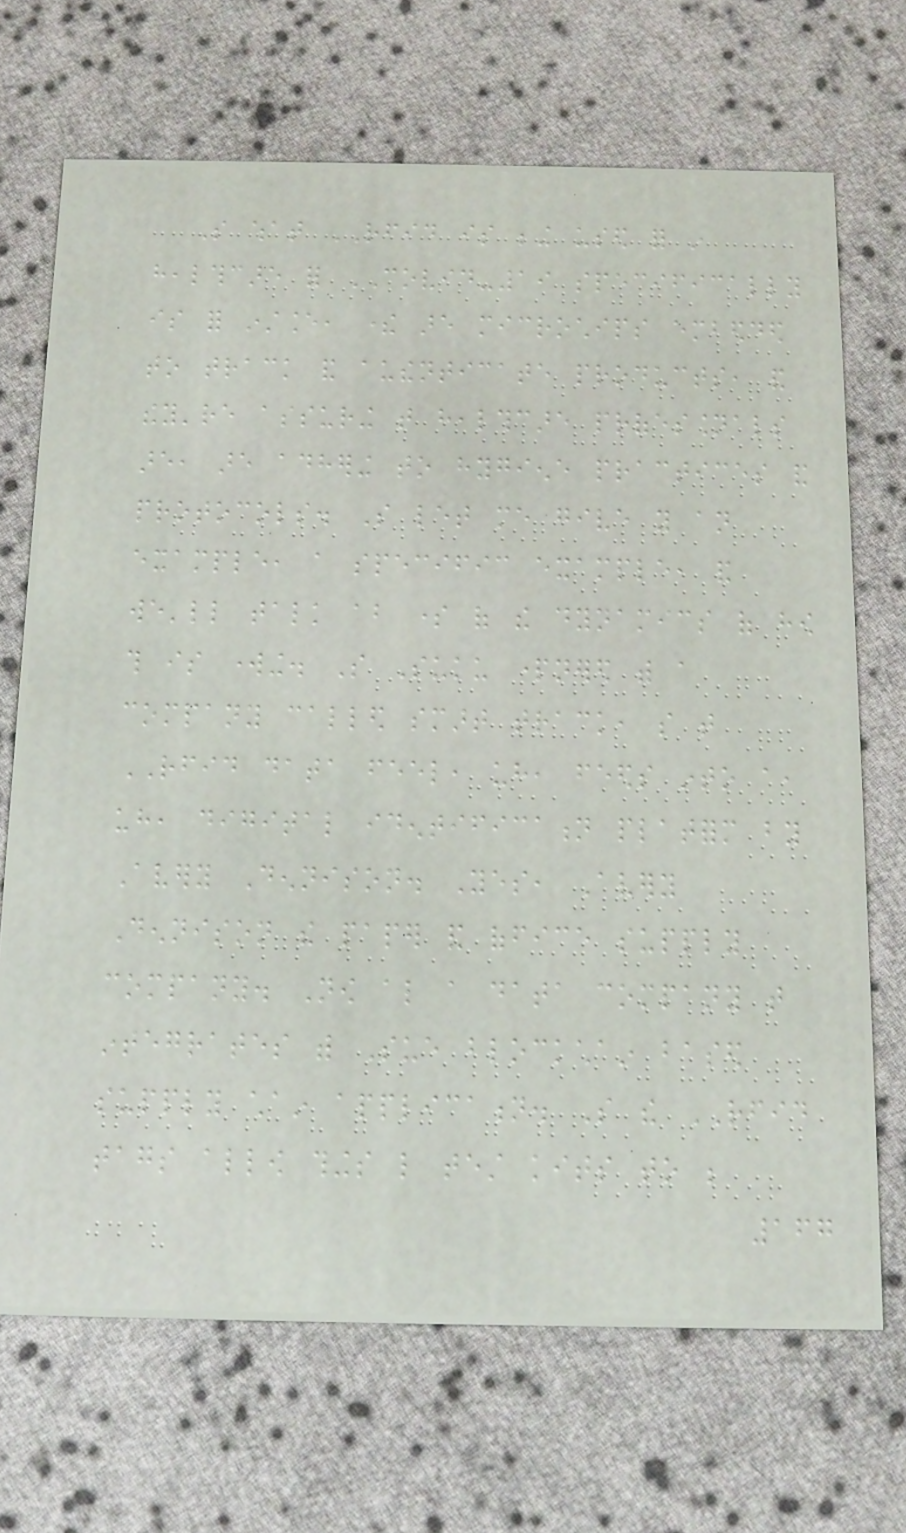So what RFID is being used for in
healthcare for COVID-19 specifically
is for instance, there are microchips embedded
to track and authenticate products, and
they're assuring that healthcare professionals
are, are adhering to hygiene practices and
protocols. So let me give you an
example, a specific example, and
we'll talk about some of the dynamics of how
this is working. So Suku partnered with a
company called smart track, so that
RFID data feel, uh, feeds into a,
uh, digital identification platform by
Avery Dennison. Yes, Avery
Dennison the paper and office supply
company. Now also a data company that
integrates with Sue blockchain based
supply chain application. So the RFID
tags allow things like test kits to be
167
